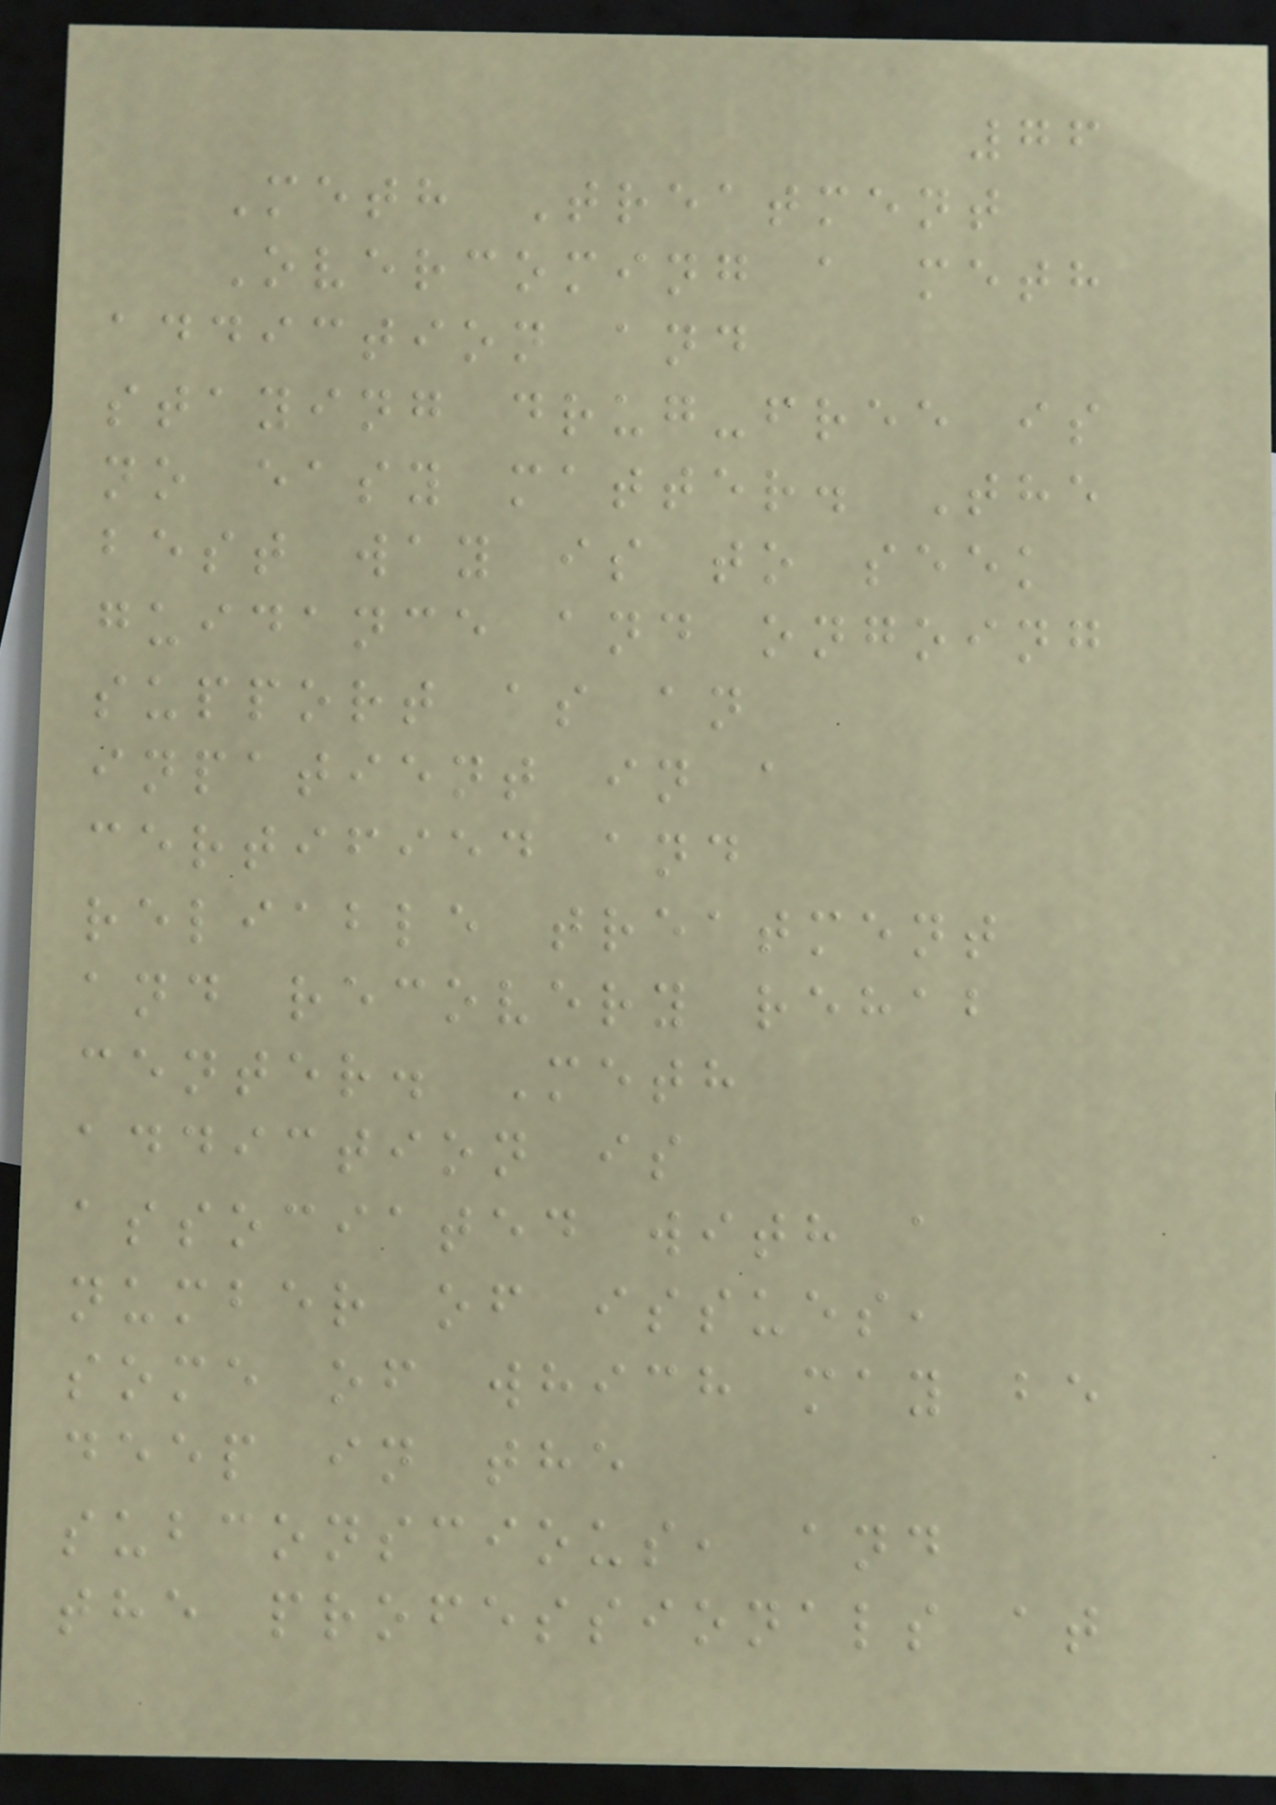76
Meth Treatment
Overcoming a meth
addiction and
staying drug-free is
no easy matter. The
best way is to seek
guidance and ongoing
support as an
inpatient in a
certified and
reliable treatment
and recovery rehab
center. Meth
addiction is
associated with a
number of issues,
some of which may be
deep in the
subconscious, and
the professionals at
